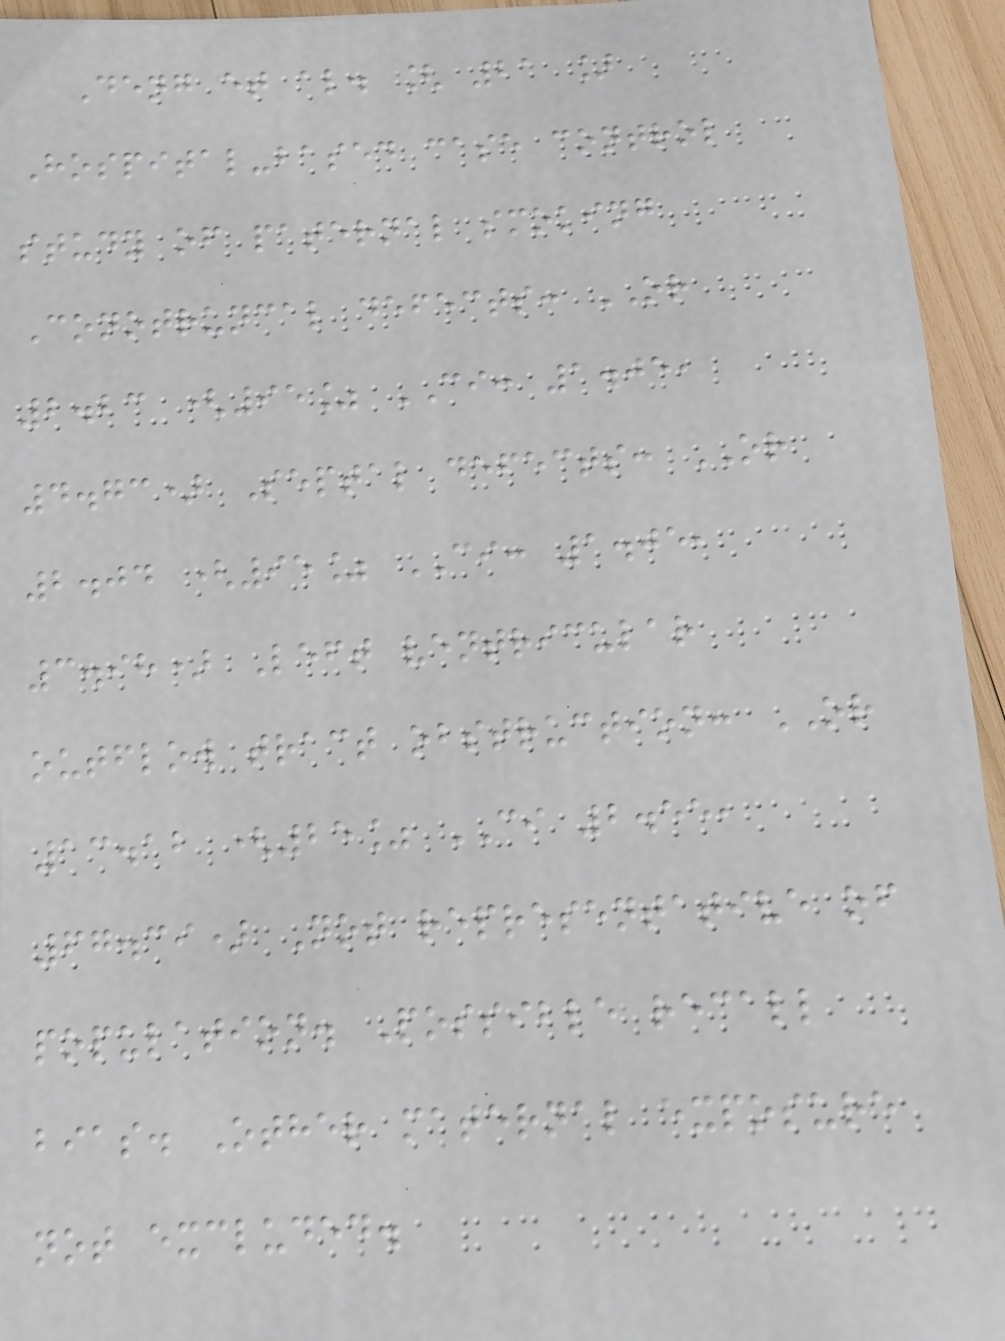Deng et al. [ 21 ]
Hospital-based case control
study of paternal smoking
Conotruncal defects: OR
2.23 (95% CI: 1.05,
4.73) Septal defects: OR
2.04 (95% CI: 1.05,
3.98) Left ventricular
outflow tract obstruction: OR
13.12 (25% CI 2.55,
67.39) Not representative of
population. Possible recall
bias. Other maternal exposure
not excluded.
